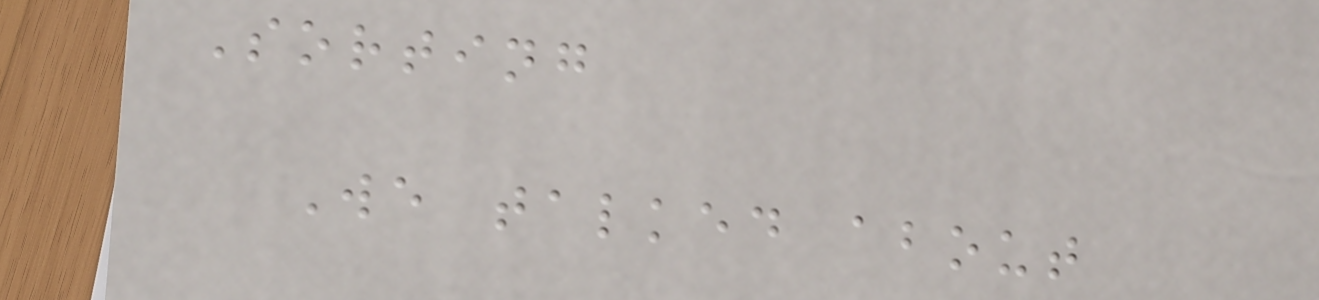Sorting
We talked about
